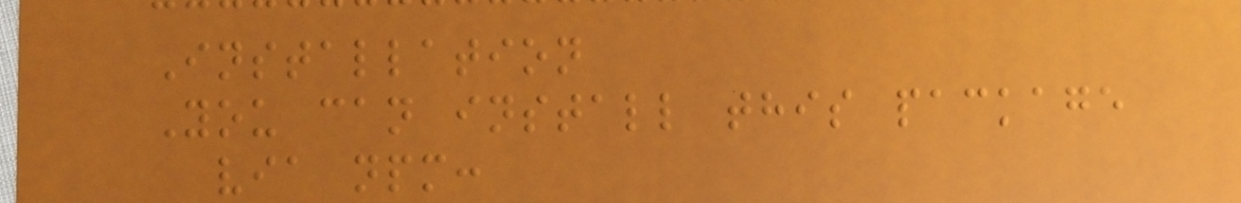Installation
You can install this package
via npm:
